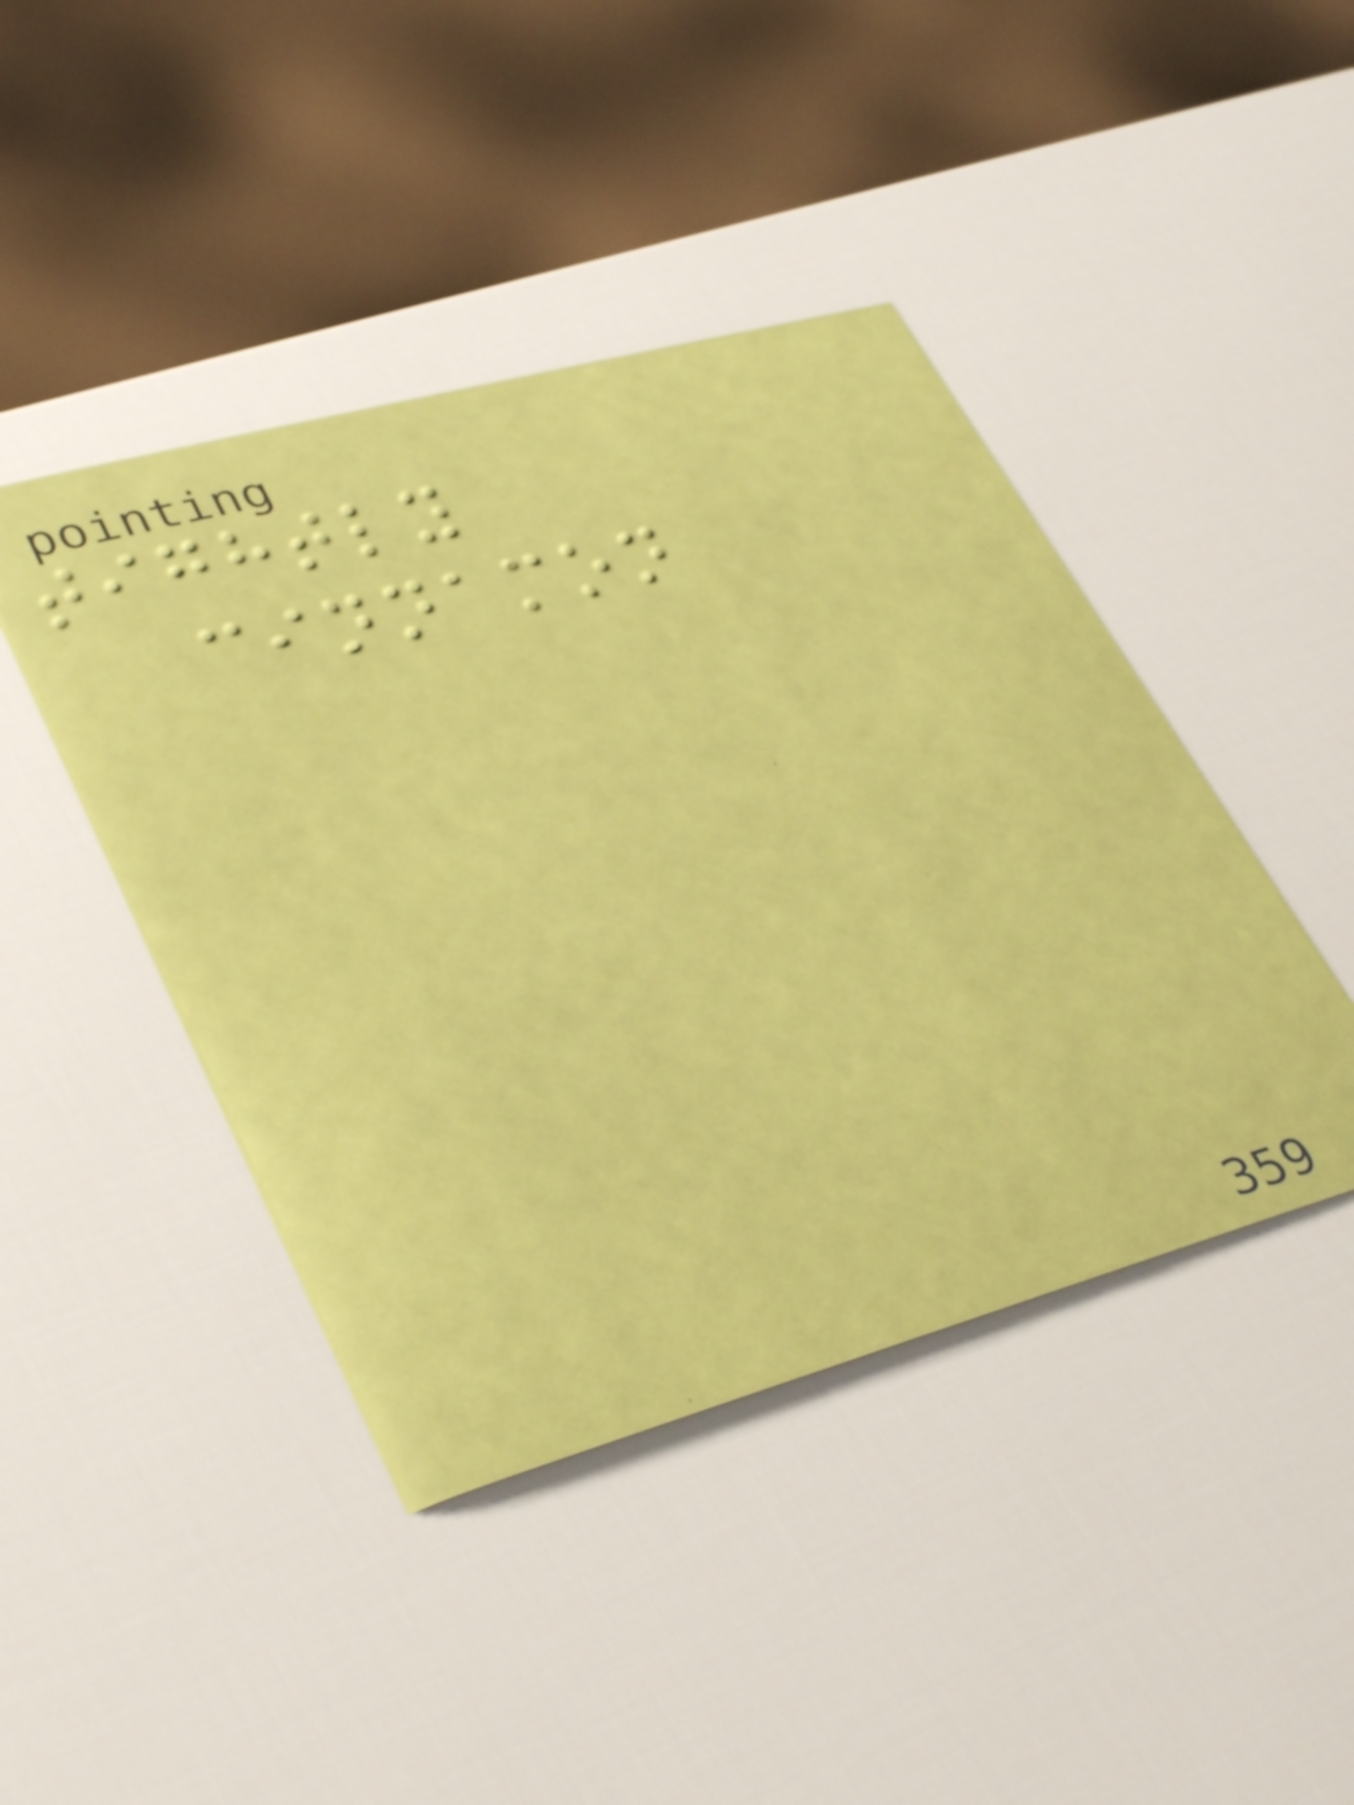tightly
cinnamon
